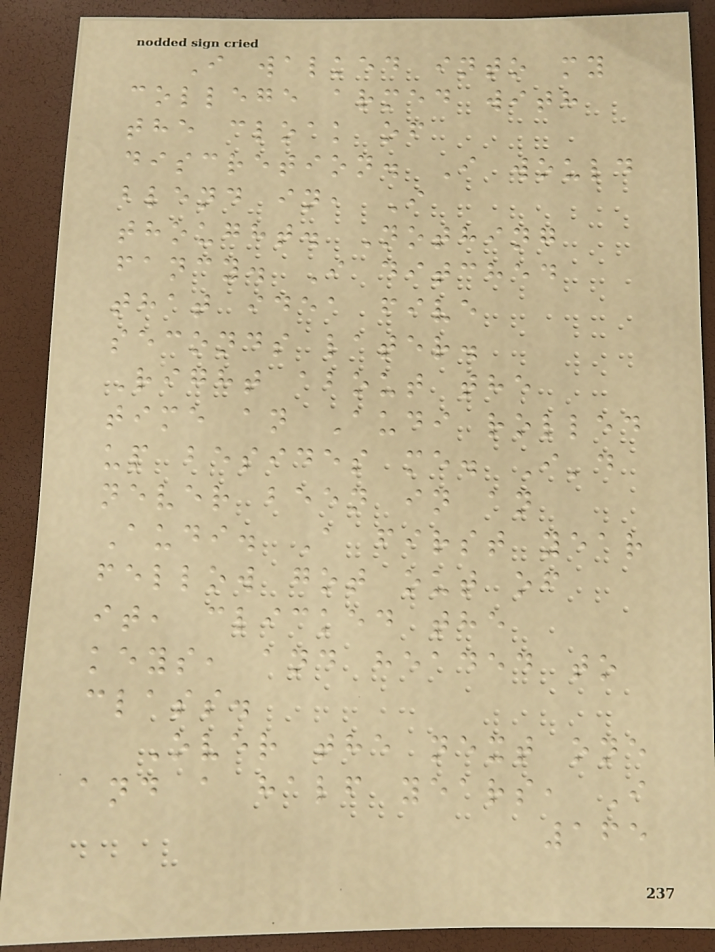I walked into my
college armed with
the cloak of
discretion. I would
blend in, I
thought. Nothing
fancy. I ditched
that idea five
seconds later.
Right about the
time an Audi rolled
up besides me. I'd
never been in an
Audi. A first year
fellow got out of
it, clicked the
keys, and headed to
class.
Over the next one
and a half years, I
165
